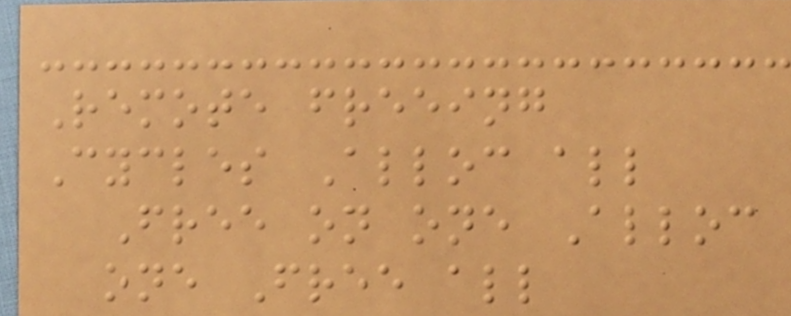Remote freeing
Cycles Alloc all
Free on one Alloc
one Free all
